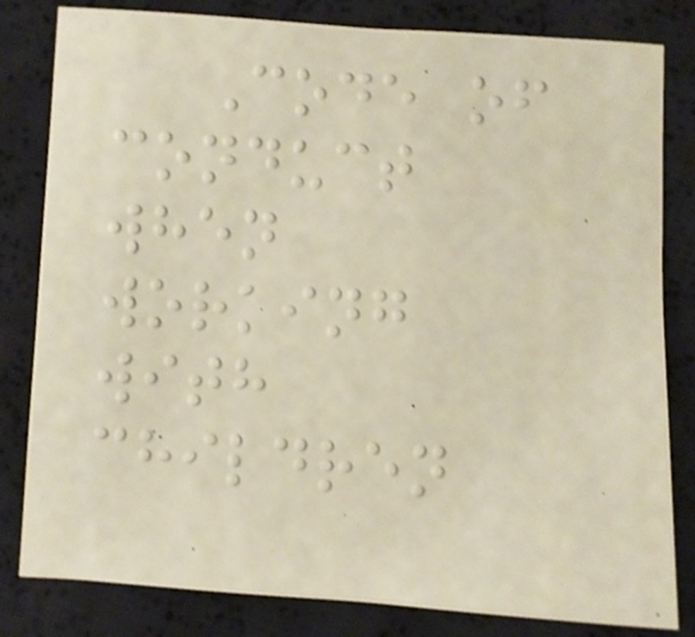Code of
conduct
when
working
with
children
